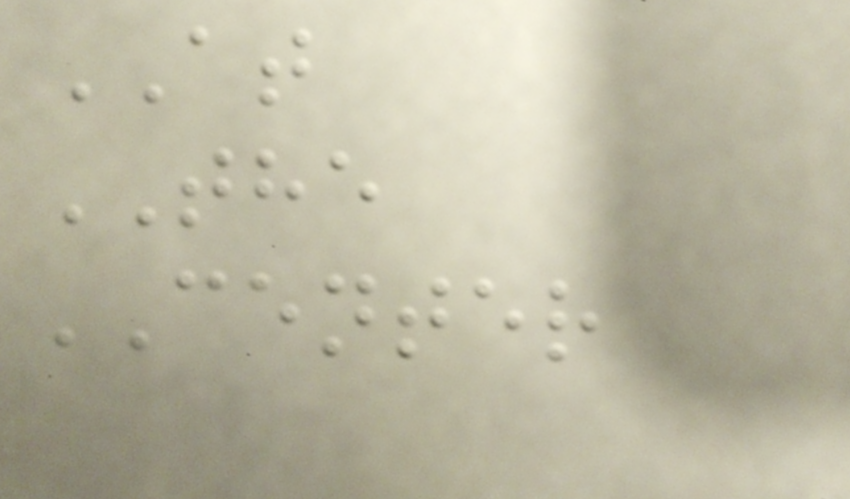AT
THE
CENTER
